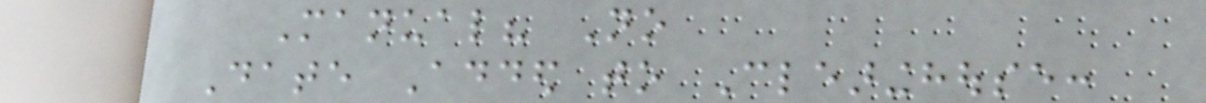Manual? No
Date Added to Clearinghouse:
